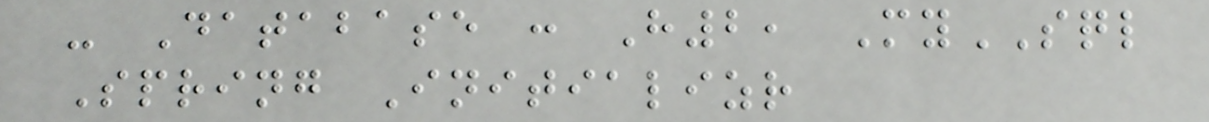- Database : H2, MySQL
Spring Initializr
